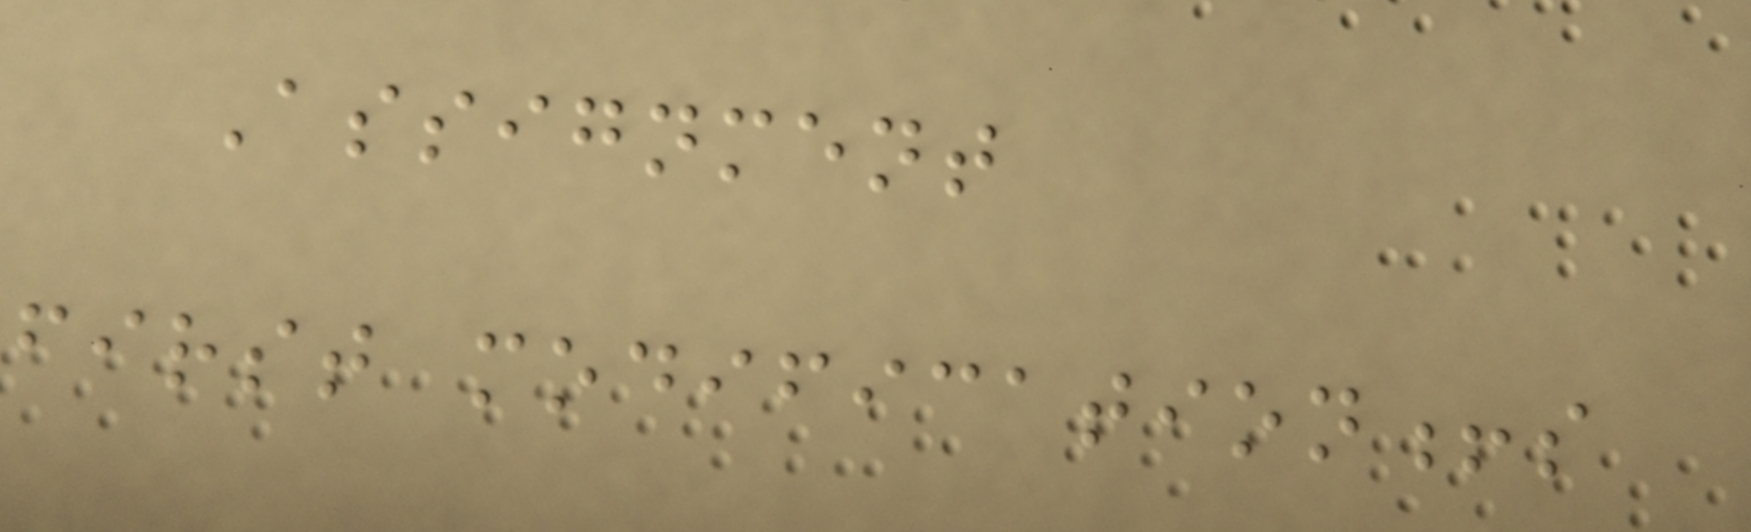Assignment
first modification!s
